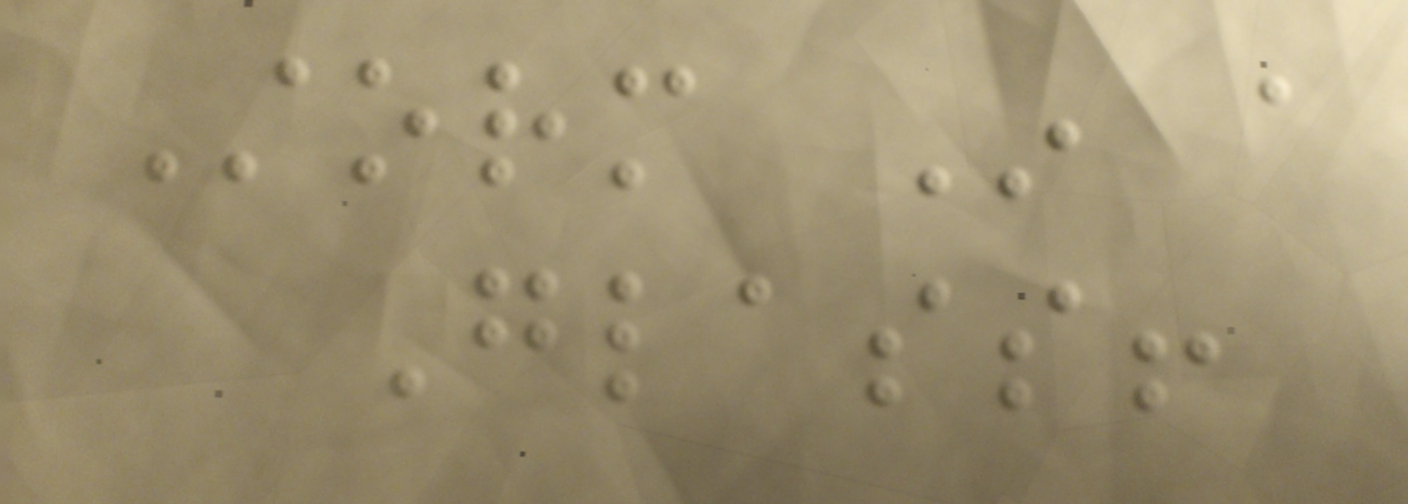Storm In a
Glass!
